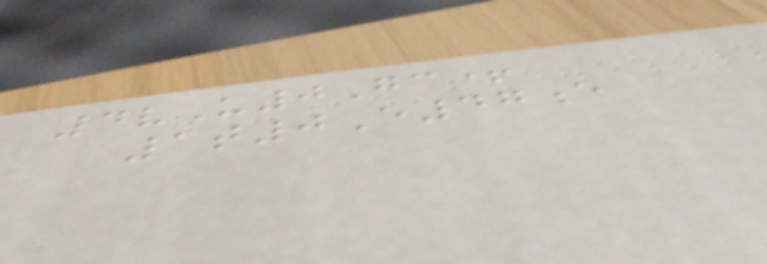4vU0Gc+
1t0E47e
